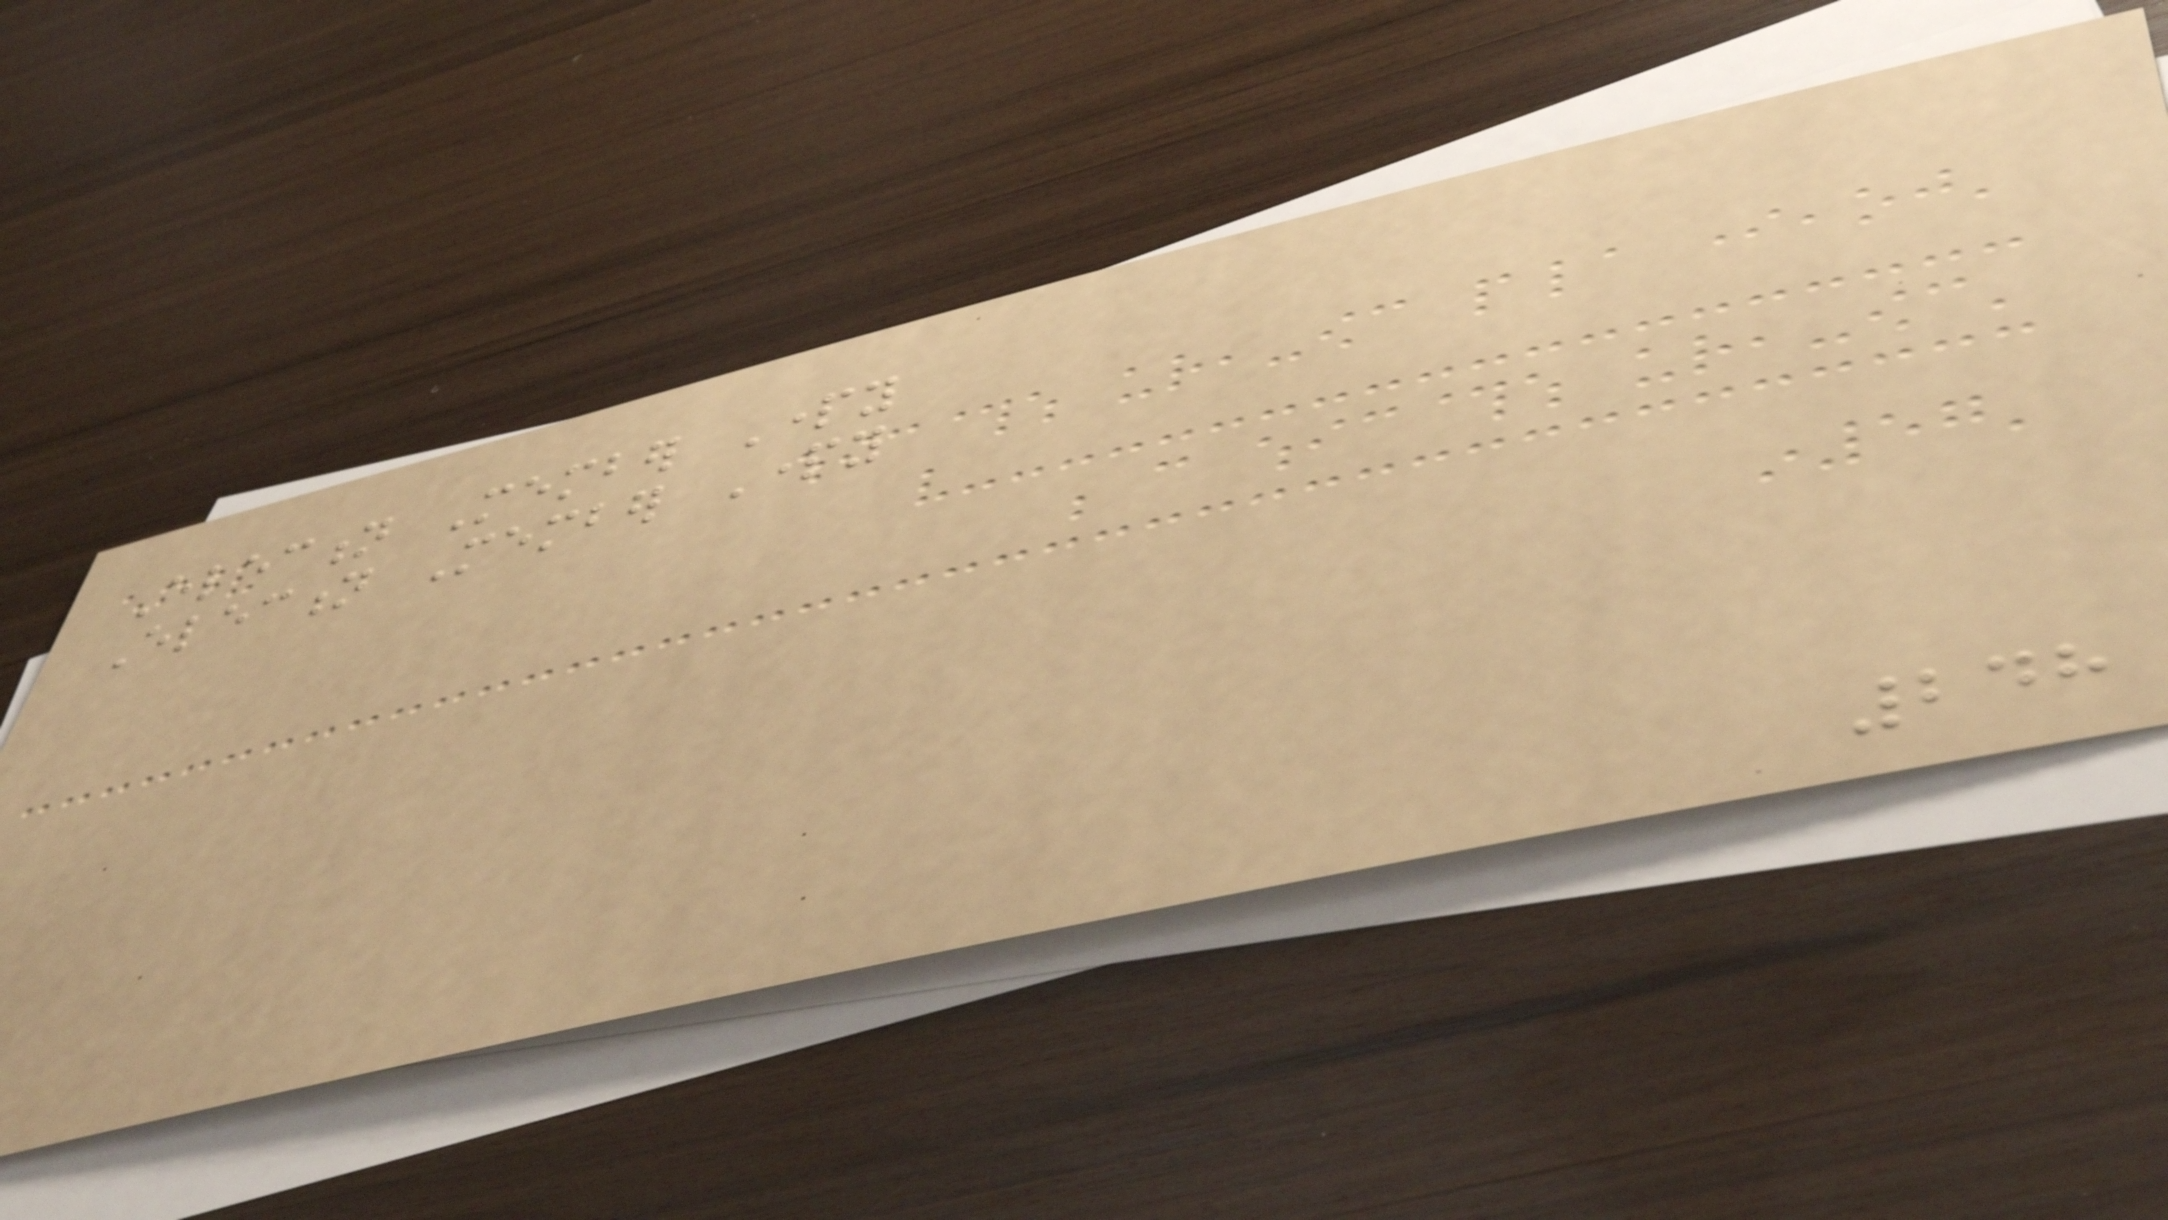Election Member Party
Election Member Party
248
